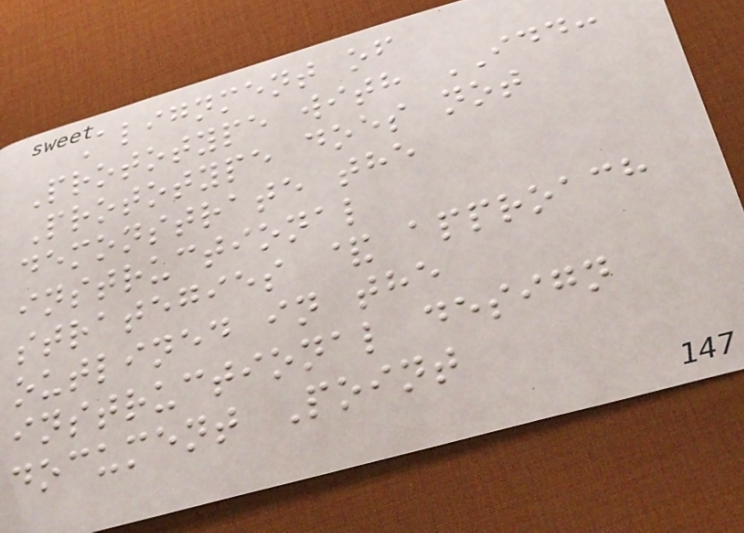Alignment of
Prototype with IDD:
Prototype does not
demonstrate the
instructional
strategies & approach
outlined in the
instructional design
document Point
